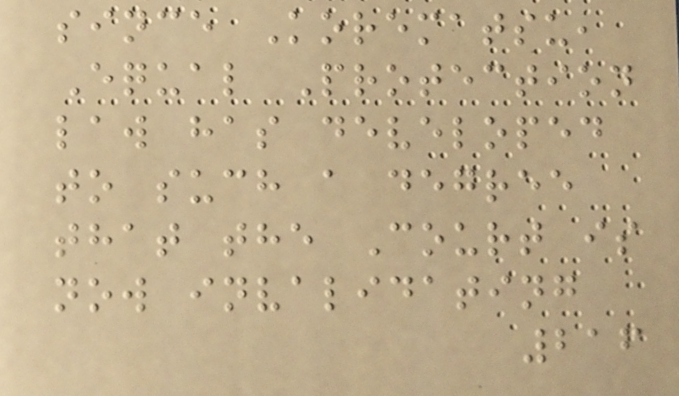since Korematsu,
Equal Protection
law has developed
to such a degree
that the Court is
now invalidating
216
